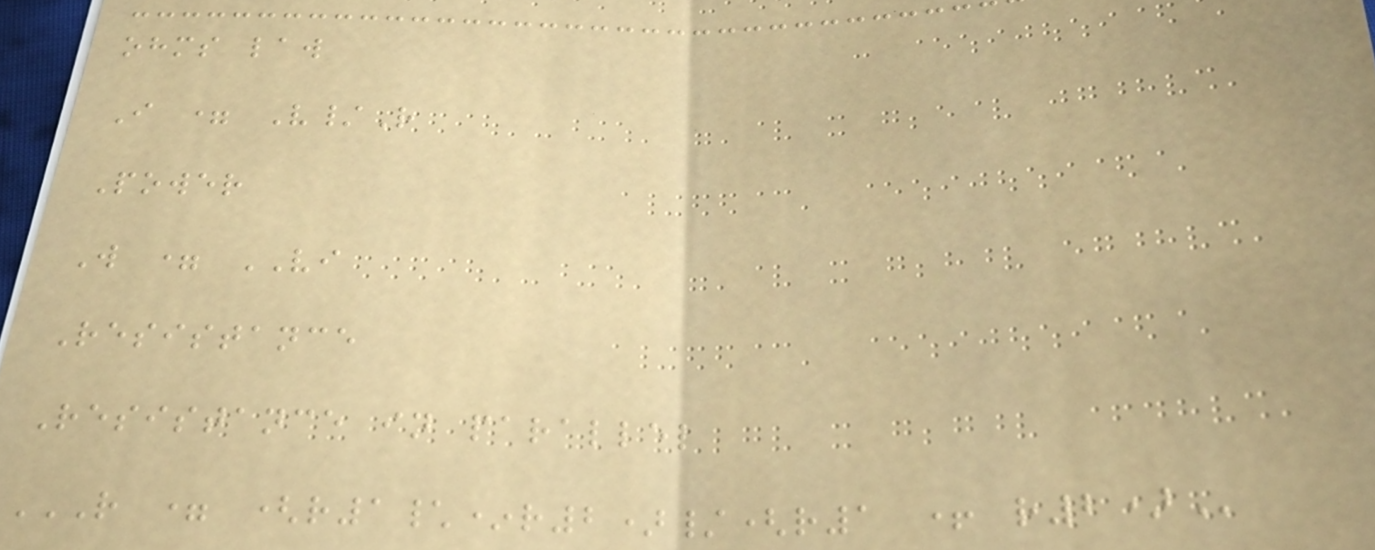ohms law
I = V/R
Power
W = VI
Resistance
Resistance in parallel
R = (R1\*R2)/(R1 + R2)
